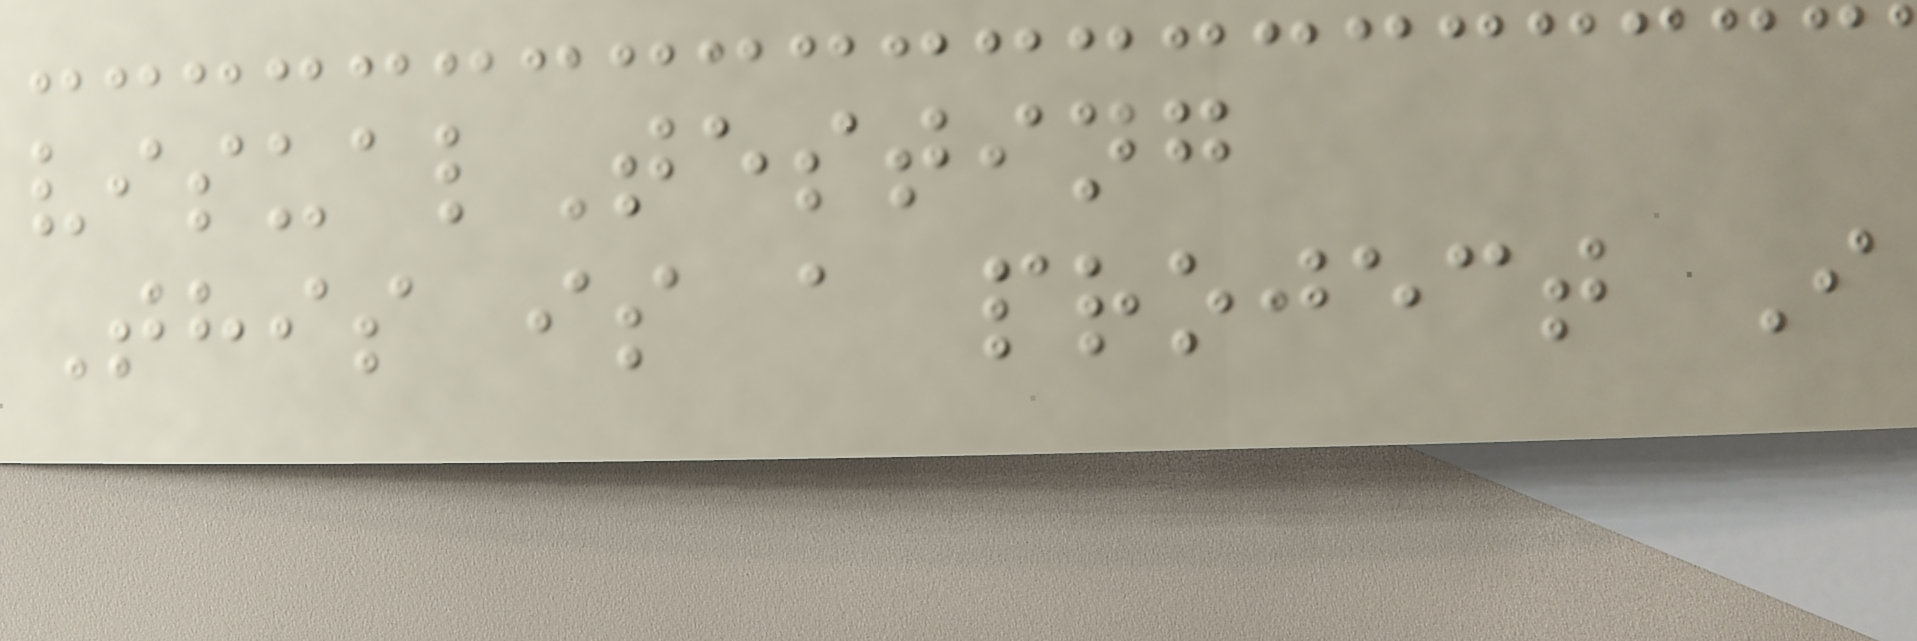visualTesting
This is a project I
